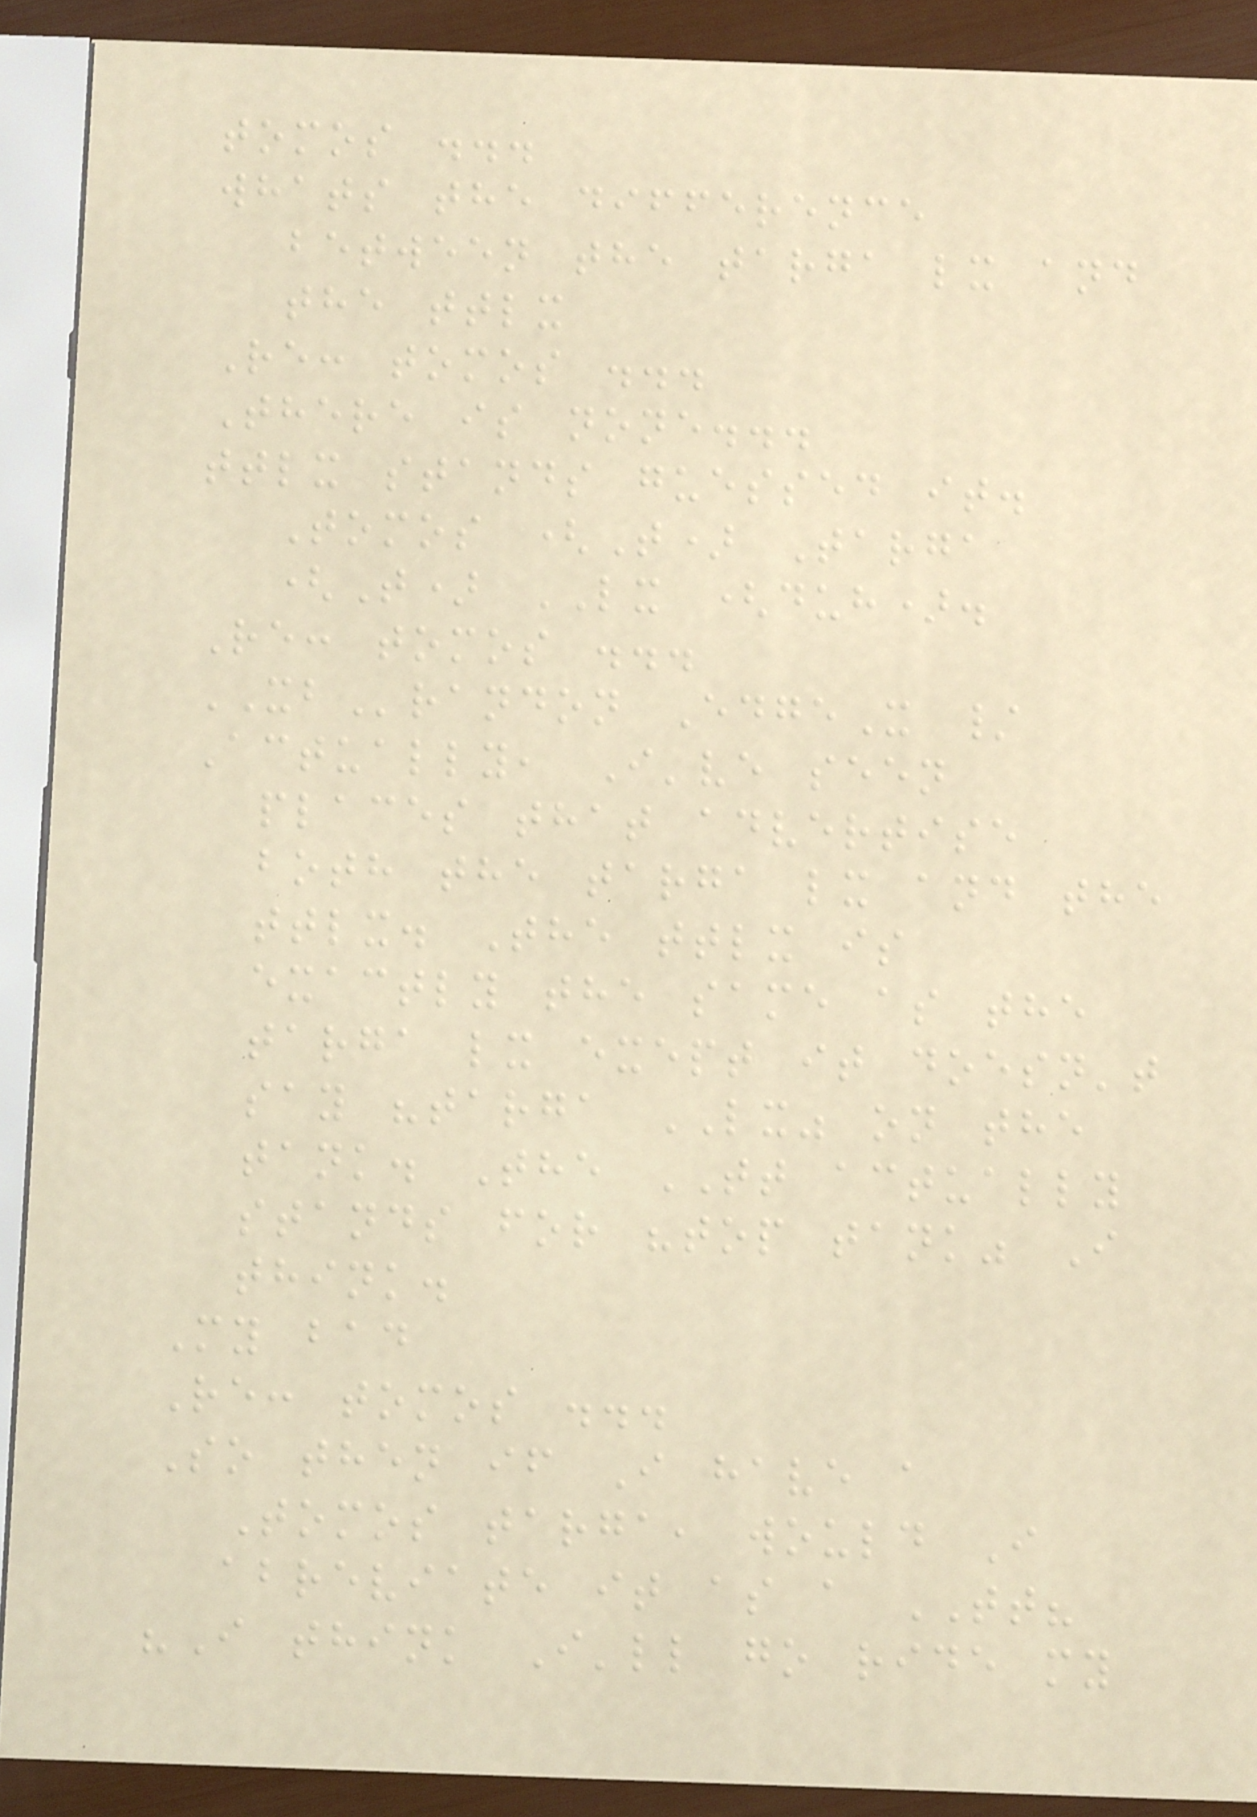tomos ...
whats the difference
between the targa lx and
the ttlx
Re: tomos ...
There is none...
ttlx stands guessed it.
Tomos (T) Targa
(T) LX (duh).
Re: tomos ...
XBrandon EdgeX /
Actually, I've seen
places that advertise
both the targa lx and the
ttlx. The ttlx is
exactly the same as the
targa lx exept it doesn't
say "targa LX" on the
tank. The TT actually
stands for "top tank" I
think.
My bad
Re: tomos ...
So then if I have a
Tomos targa, would I
abreviate it as a TT?
"I think I'll go ride my
